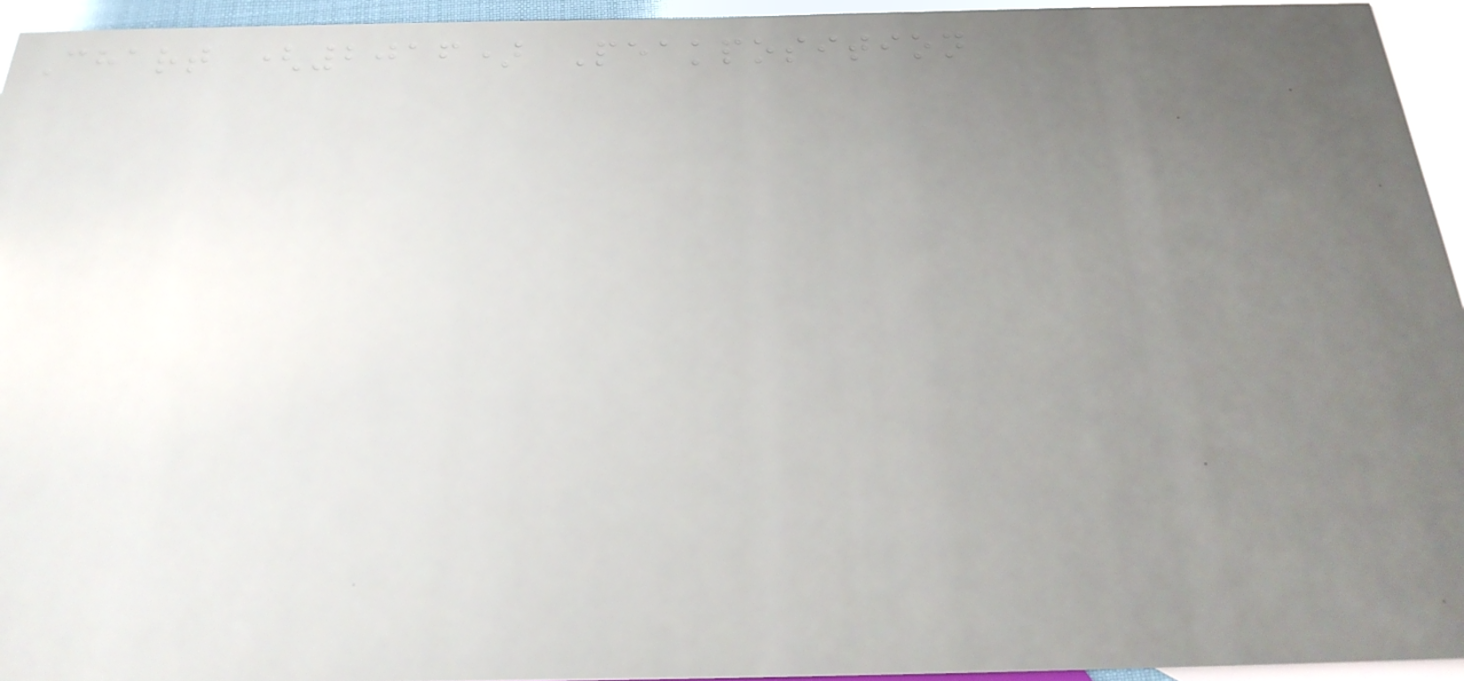Chart (2016) Peakposition
